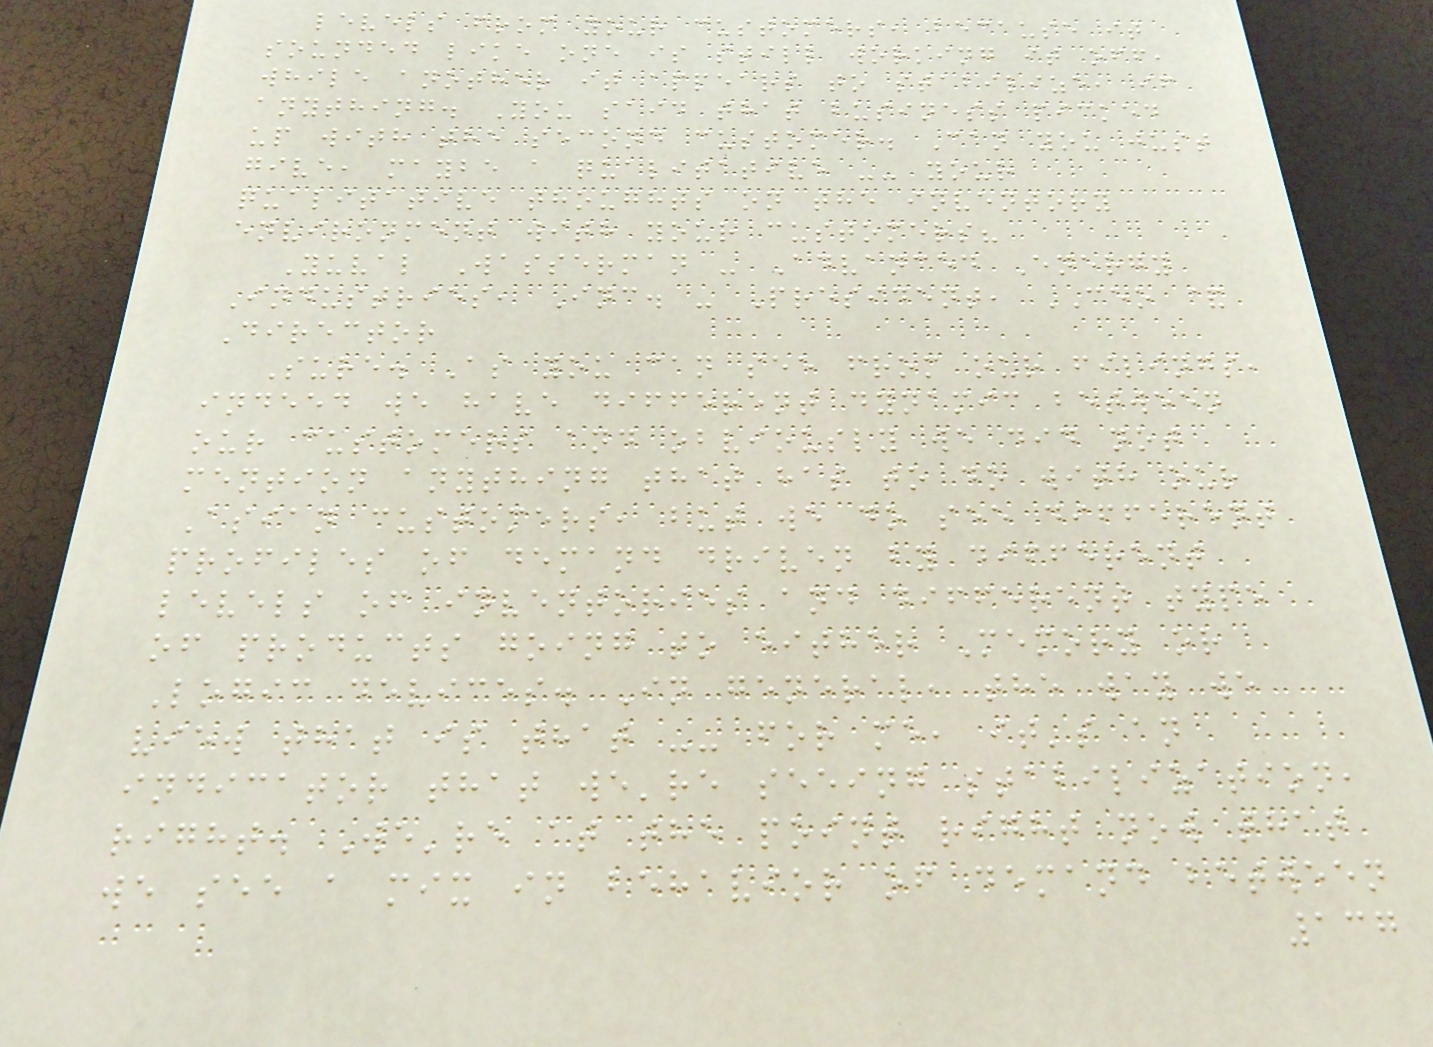levels from your customers, because it
sounded like one is still working it off,
while another it appears to stabilize, if
anything. You said that business picked
up with the second customer. Can you just
give, maybe a qualitative -- your
qualitative thoughts on the inventory
environment with your customers?
Yuval Wasserman - Advanced Energy
Industries, Inc. - President, CEO &
Director
Sure. As you can see from our filings,
indeed we have different dynamic between
our customers and obviously we did not
mention anything that has to do with our
Asian customers, but we do see different
profiles of demand driven by different
levels of inventories and different type
of products going to either Memory or
Logic devices. In general, the way we
view that is that -- for me, it's an
indicator that we're seeing stabilization,
right. We're at the point right now that
we see a mix in behavior of demand between
137
